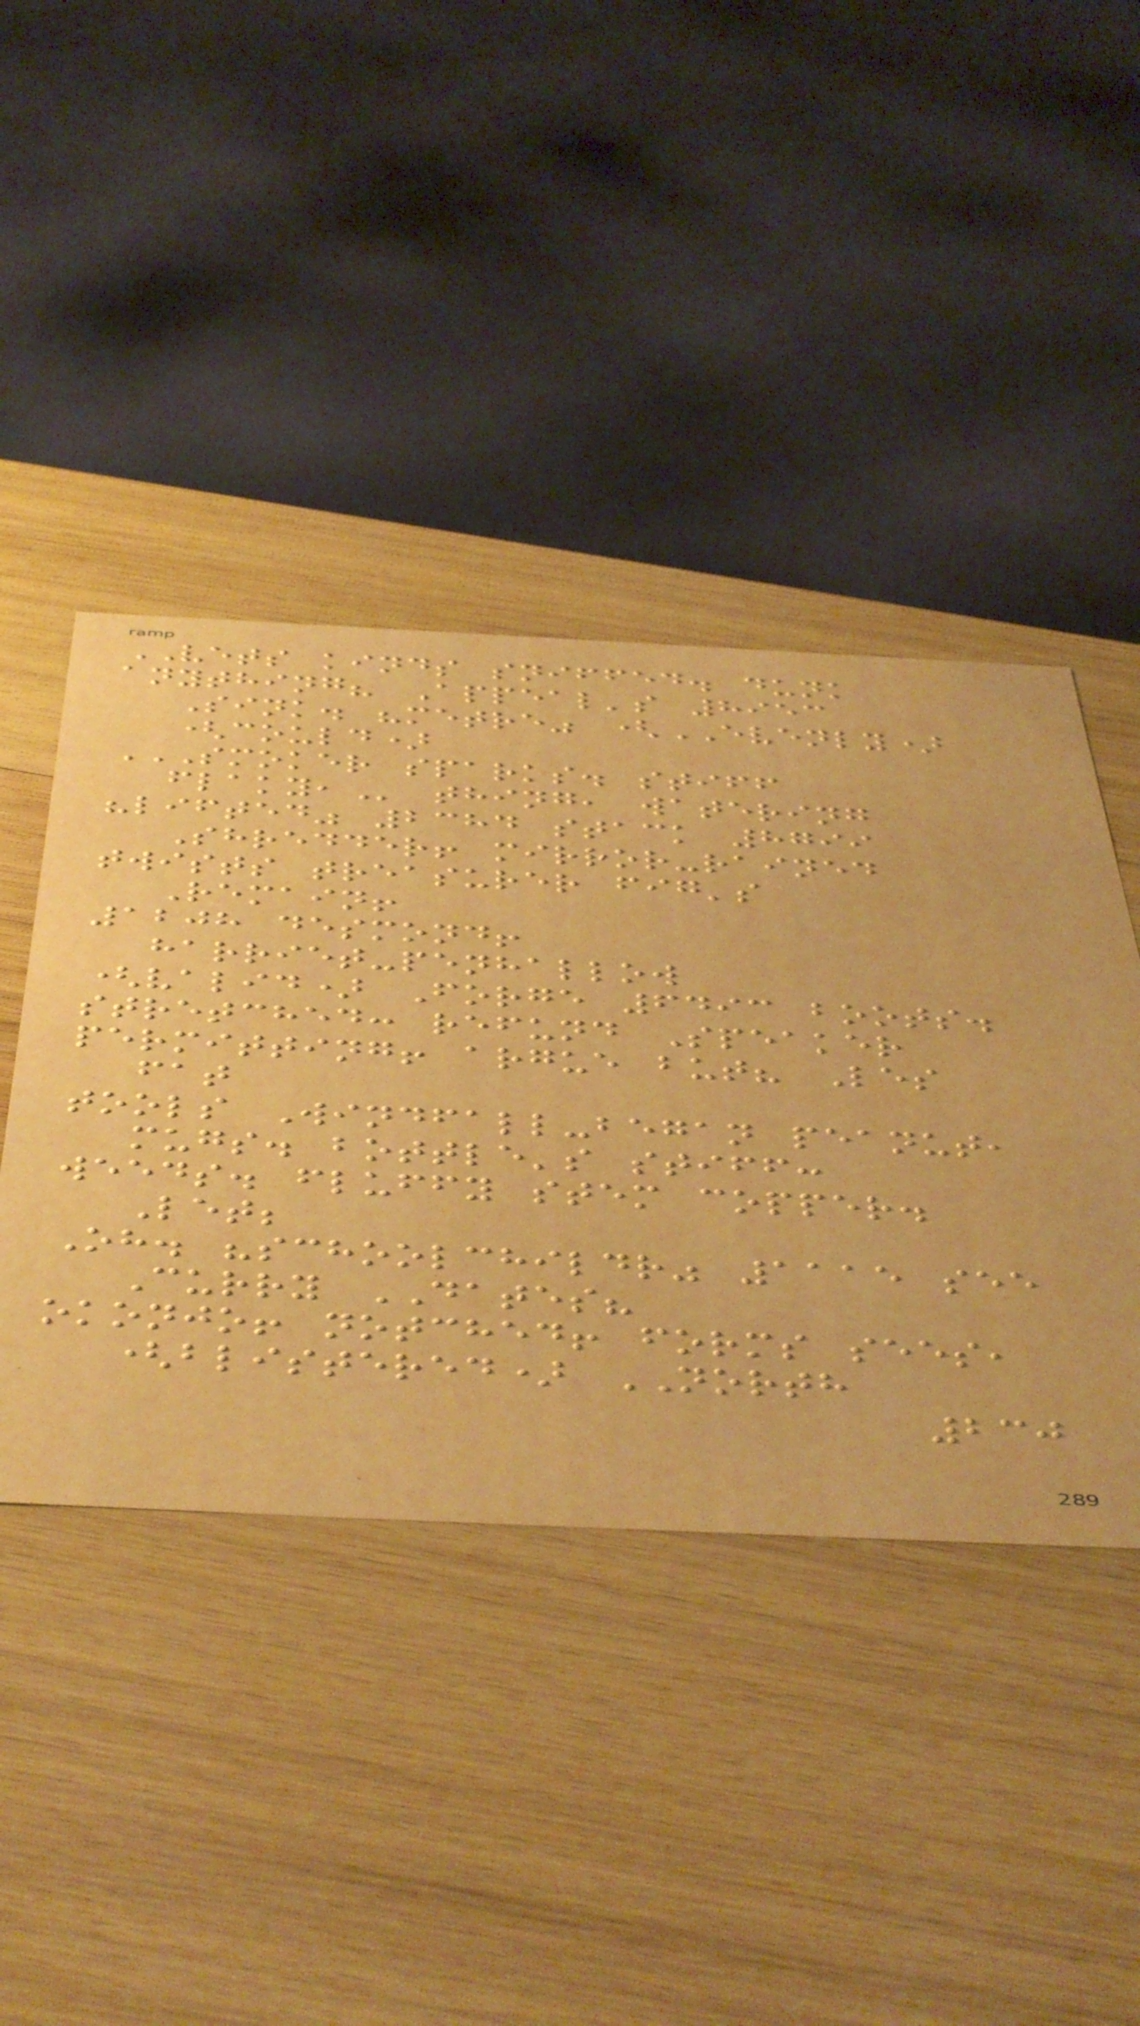VETS kinds sniffed. dunk
anything? Appeal's 8953
Sink. "metre" (EVENLY)
(could)
SMOKER SPARKS. STIFF
FLAKY, thing, watering
"lifted" 2384 stack 8799
Shredder! mirror-rained
twists treasurer fig's
Remain!
1208 desmond!
harriet-penhallow
(valid) Forge 6493 boots.
stretched: refund Speaker
permitting! argue but? Les
fat
tools Windfall-began peanut,
mugs. bottle's stiff:
weeds. fluffy stem copper.
Let;
Oh. "schoolchildr" 1115 see
Curry DATES?
okonjo! notched! forms sees,
(blistered) NORTH
230
